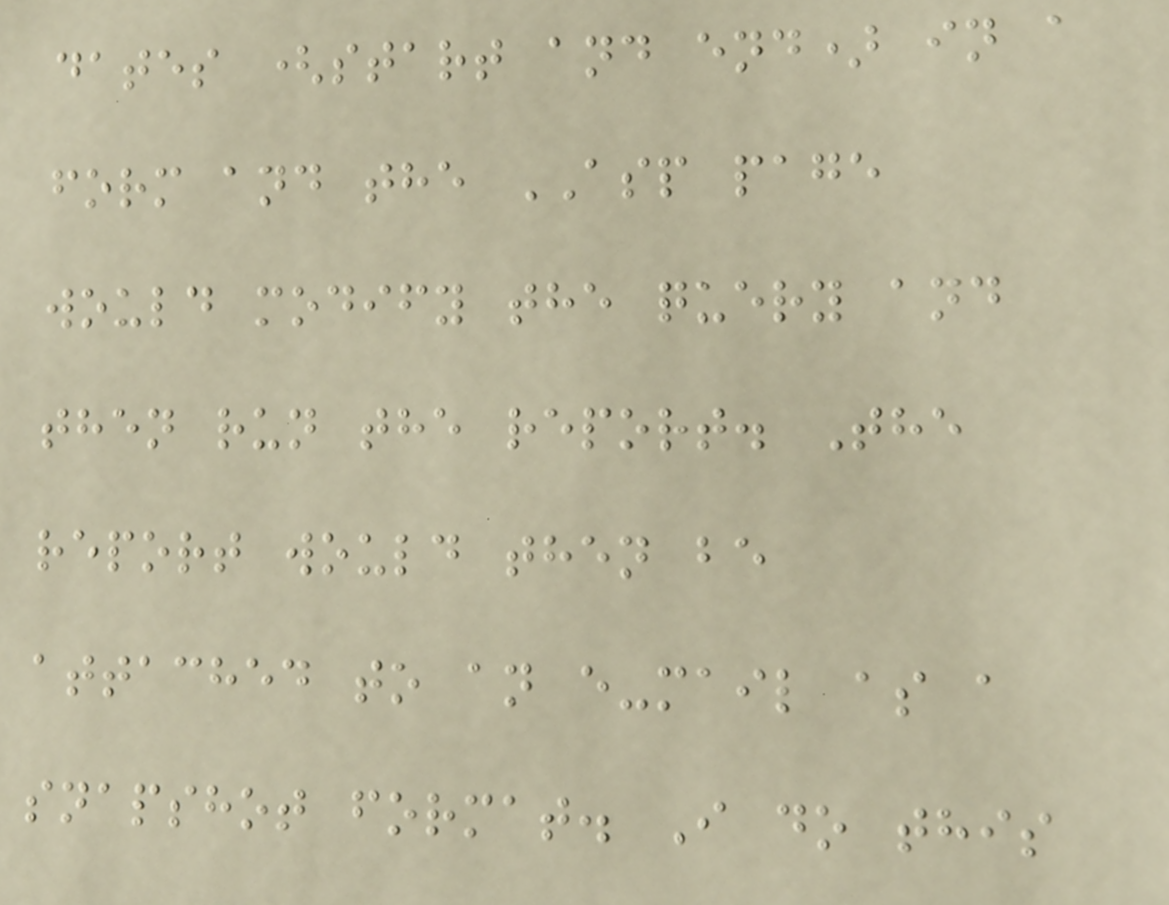dates (start and end) in a
form and the ASP page
would modify the query and
then run the report. The
report would then be
attached to an e-mail as a
snapshot format. I do this
